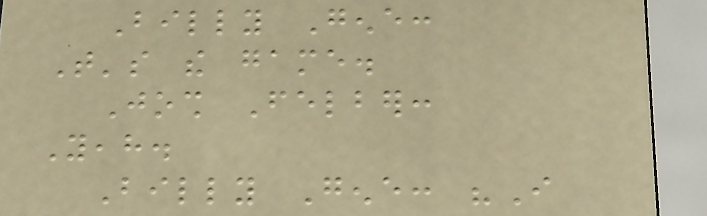Billy Gene:
That's the game.
Josh Felber:
Yeah.
Billy Gene: "I
